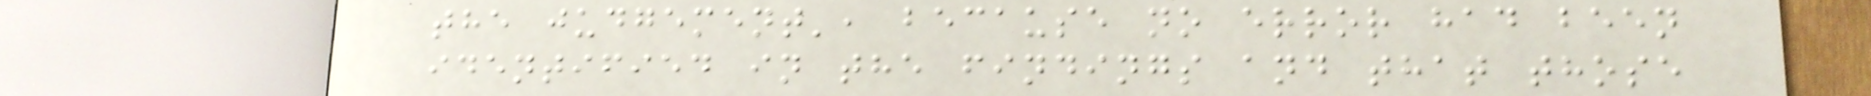the judgement', because no error had been
identified in the findings and that those
